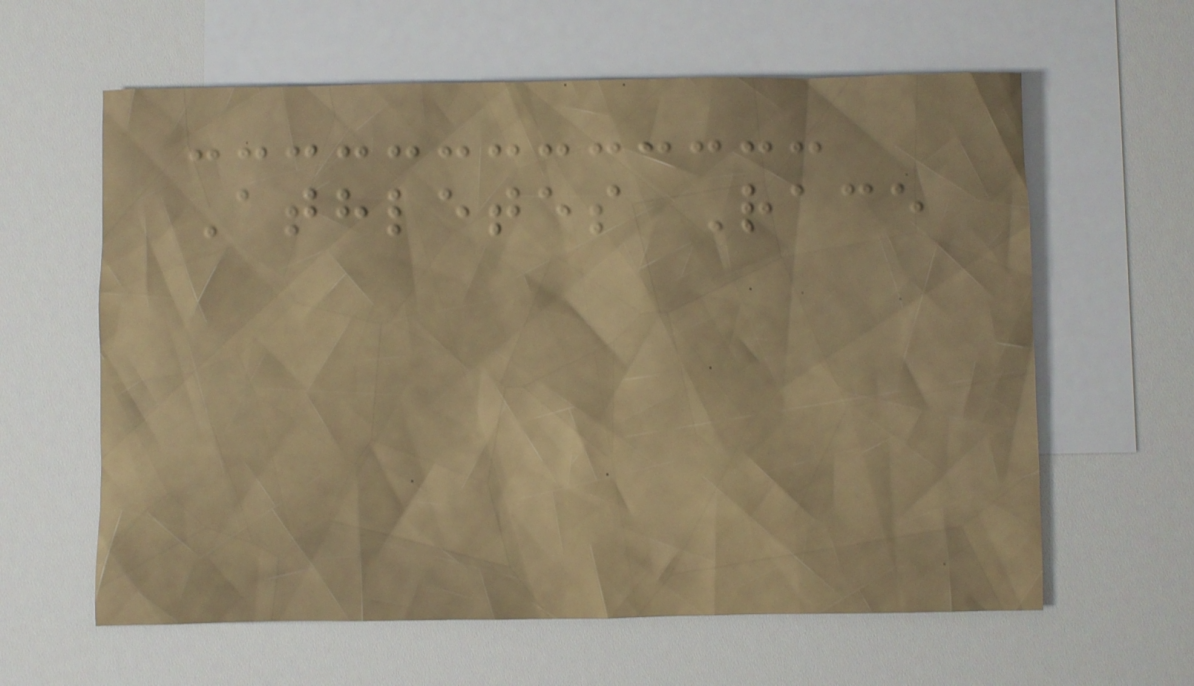Athletes Race
